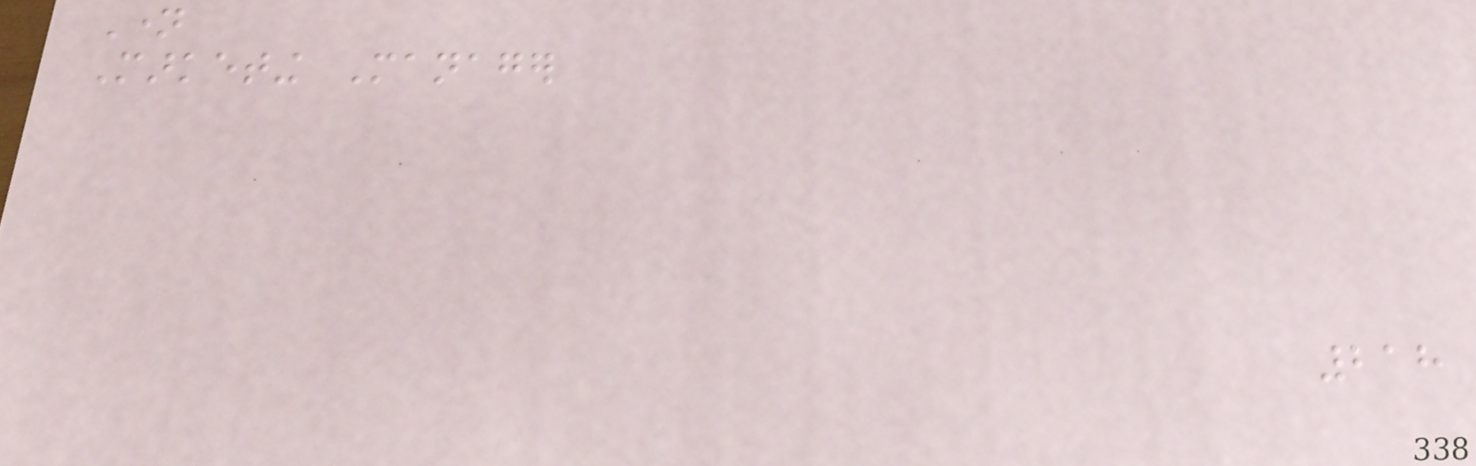Name
Marketing Manager
218
